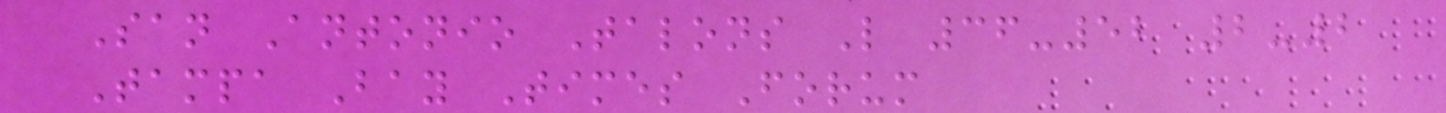San Antonio Talons L 36-52 2-2
Tampa Bay Times Forum
